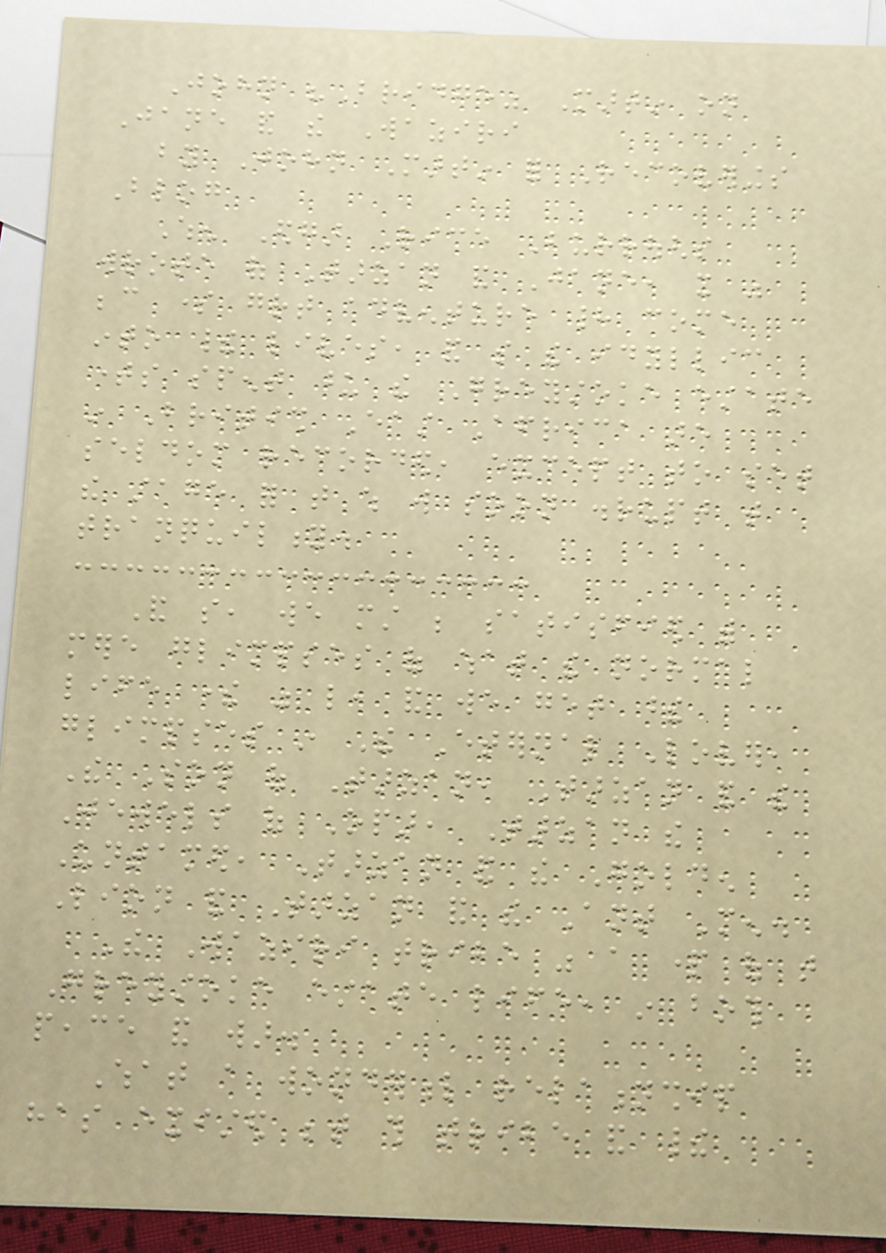John "Bridge" Martin on
Jane and the Waziri
by John Martin for Recoverings
Blog
When Edgar Rice Burroughs
wrote of Tarzan and Jane, it was
because some great adventure had come
into their lives, and so the idyllic
times spent upon the Greystoke estate
in British East Africa are
seldom recorded, except to set
the stage for that which will soon disrupt that
tranquility.
And so, we must be satisfied with
mere glimpses of what the normal
life there was like, and we get these
glimpses in The Eternal Lover,
The Son of Tarzan, Tarzan and the
Jewels of Opar, Tarzan the
Untamed, Tarzan and the Golden
Lion and Tarzan and the Ant Men.
The Waziri tribe was a part of that
Greystoke estate life, in both
peace and war.
What a wonderful relationship
has existed between this tribe and their
